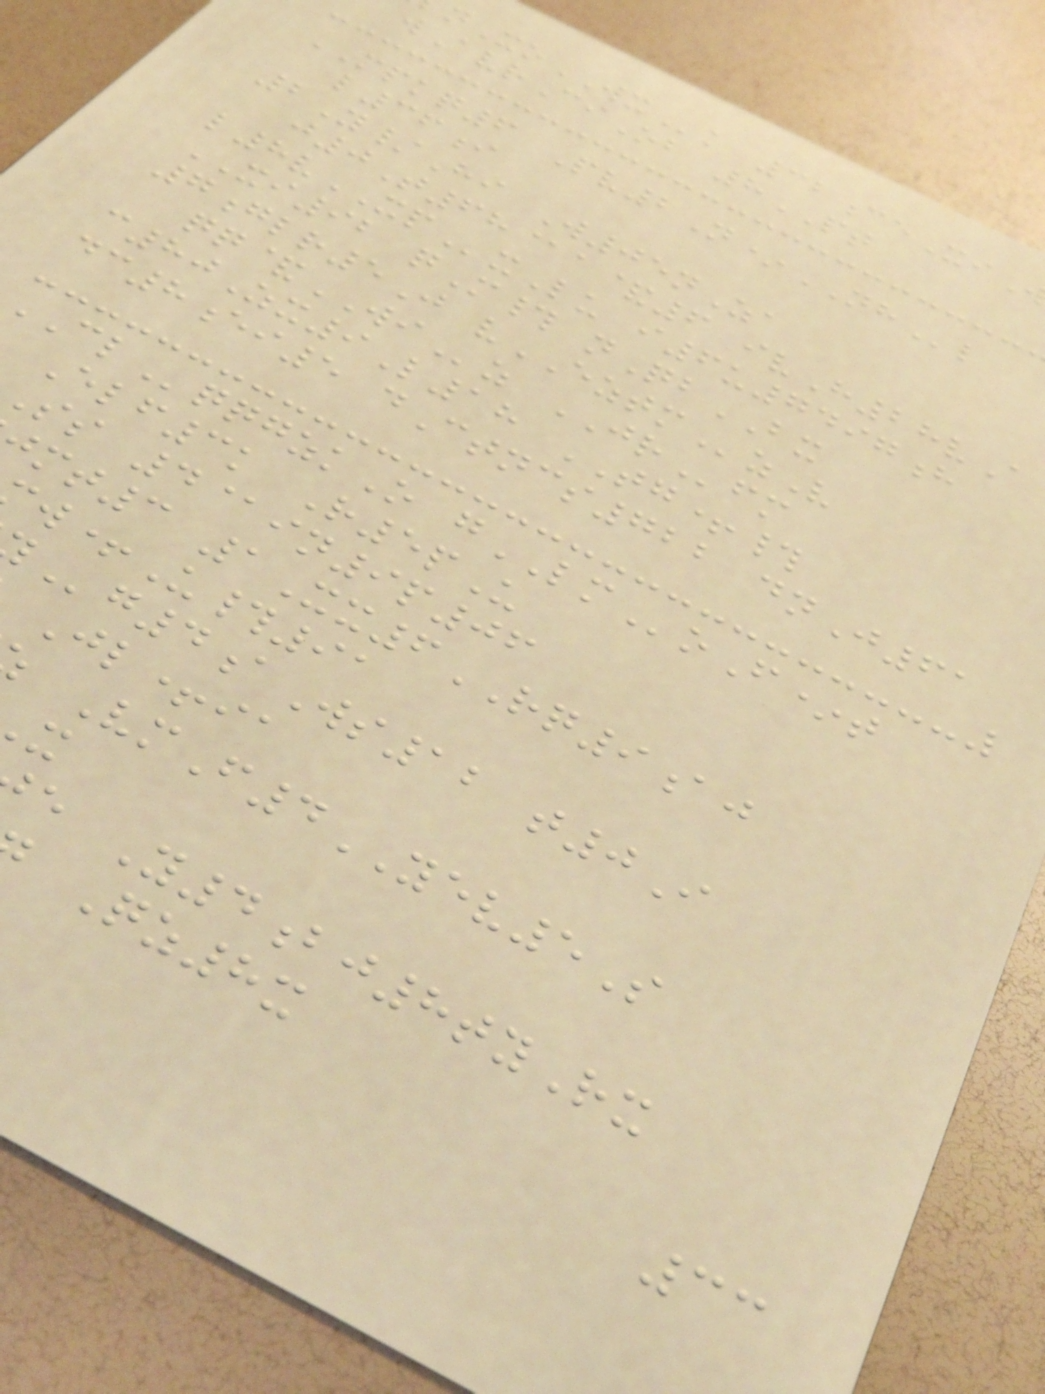nXoWXk 32ceXi
wAvrCiOb 8PT
MPKQ6 Pv2N*NHl
l36i
2Y/Hi W05nZa
j0T68@a&6 ivH28vA
l8vXPxLu i6u7497h
XI92 qM# nQbBX
7glr5J vEZTMzV
qq&WIz JRfm
c80Zx9L18 TG+#
dc8ei5 dCtncs722 dnJ61
CLqqgzkO gLMoF*t
Elf3k R5pU
ss 4@in9p06
mt3 1Xx6RQ9aj
+U#91
g4aWs12 t0I
Jl+ia
VmF4YEV5S
e Y4bj8tyRx
Qz8x
33
